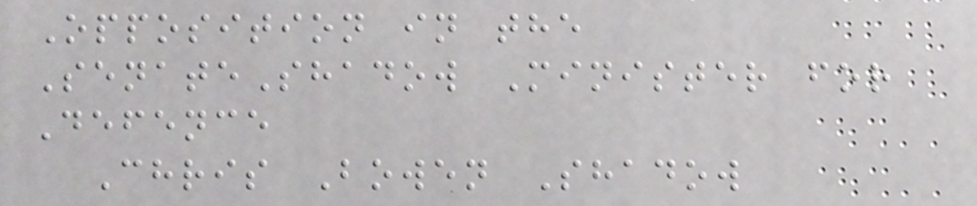Opposition in the
SenateShadow Minister for
Defence
Chris Bowen Shadow
